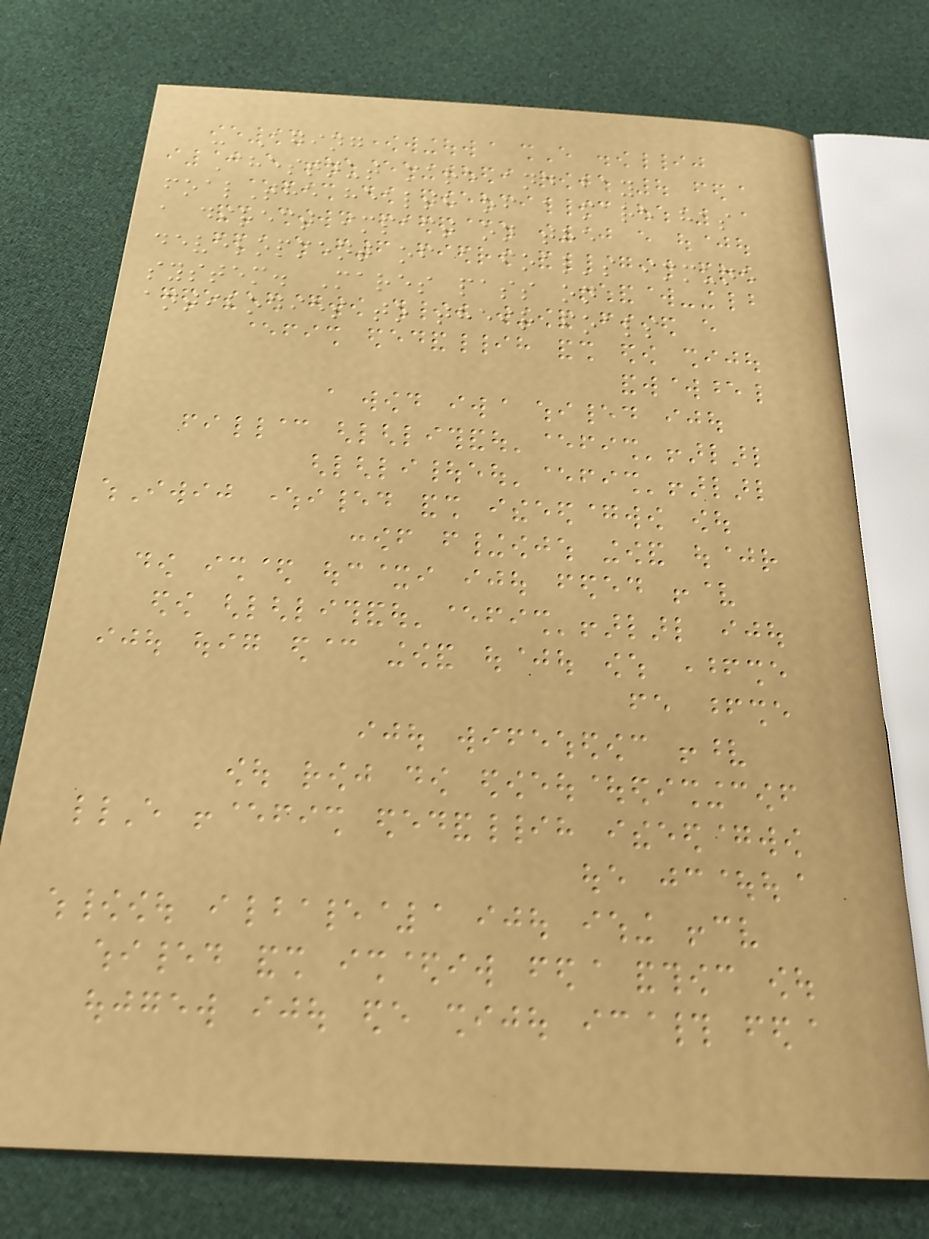- Aging
Chestnut mare and bay
foalThe health of a mare has
a direct impact on the
development of a foal's immune
system. Mares pass on
antibodies to their foals
